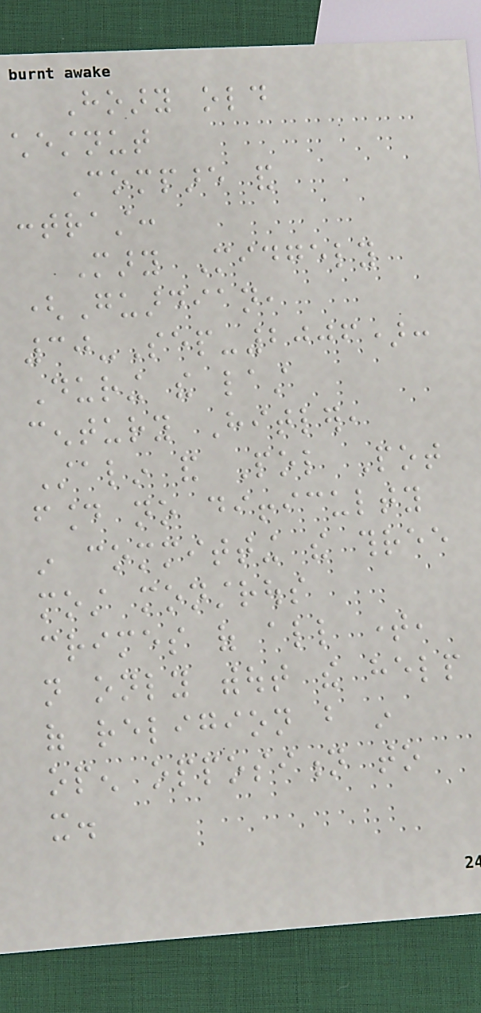Hoary old
chestnut
Compare and
contrast:
Mary Midgely
(Guardian,
30-Sep-2006):
During the last
century Hitler,
Stalin and Pol Pot
found no difficulty
in committing the three
most monstrous
crimes of all time,
not only without the help
of religion but in
open opposition to
it.
